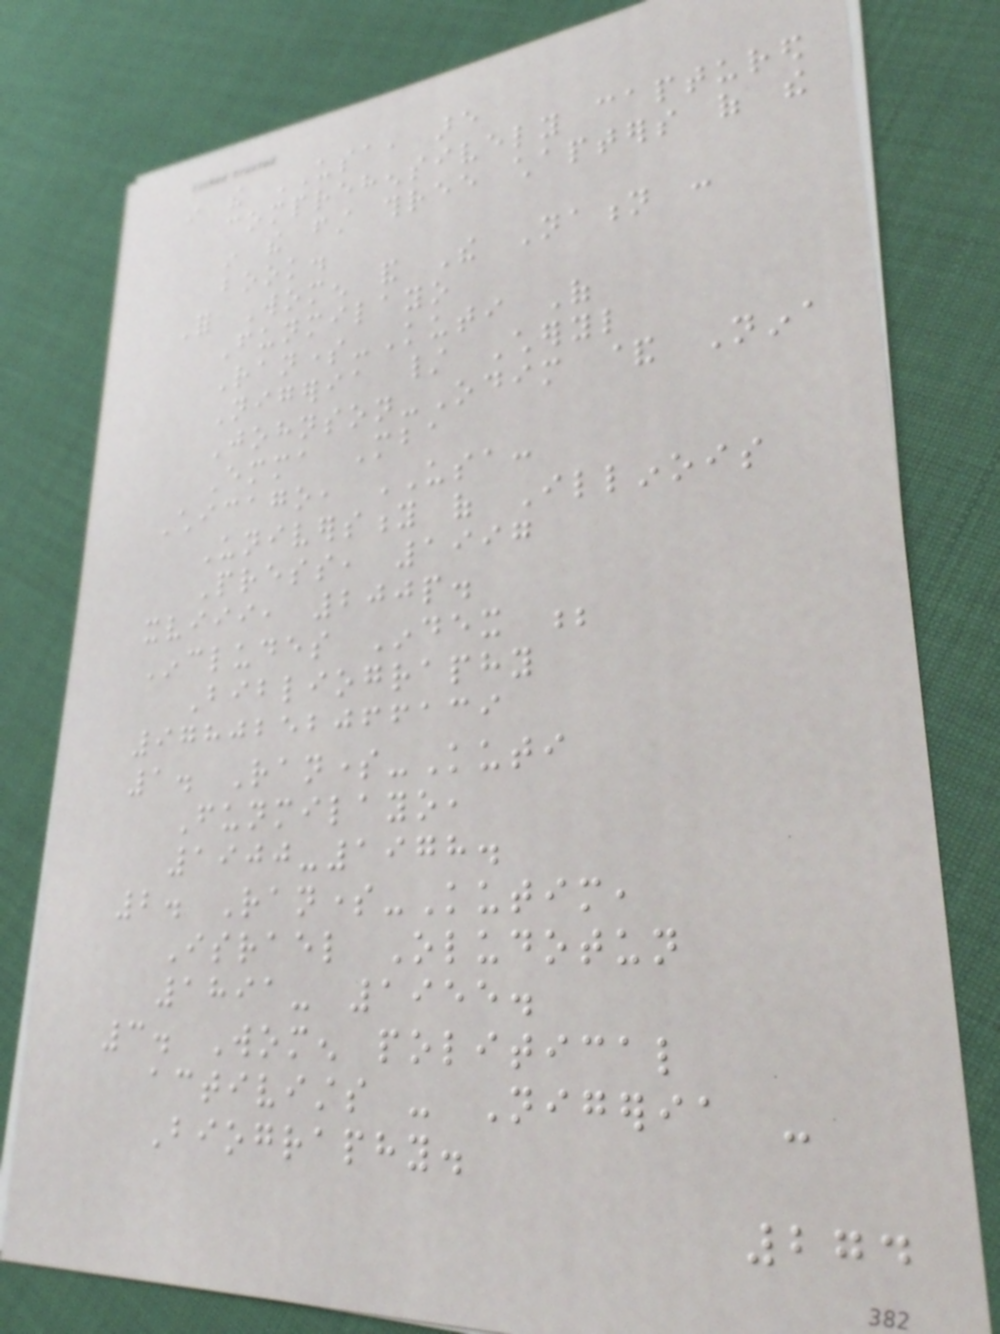in the USA, are
comprehensively captured
in the first three chapters of the
book.
For Women and The Nation :
Funmilayo
Ransome-Kuti Of
Nigeria / Cheryl
Johnson-Odim & Nina
Emma Mba
Chicago, USA:
University of Illinois
Press, 1997
xviii, 200p.
Includes Index ;
Bibliography
9780252066139
1. Ransome-Kuti
Funmilayo,
1900-1978.
2. Ransome-Kutim,
Israel Oludotun
1891- 1955.
3. Women political
activists - Nigeria -
Biography.
274
